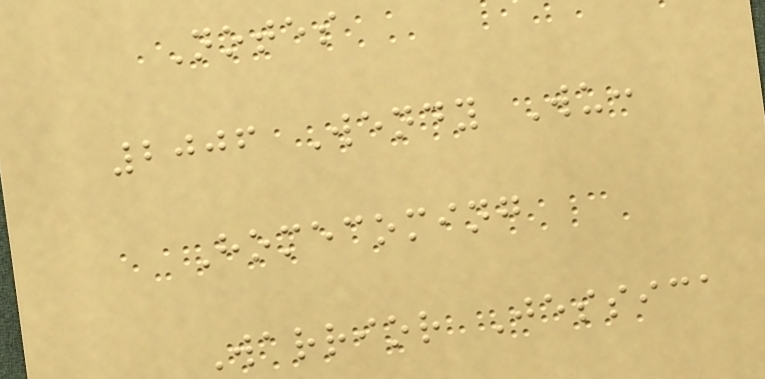Notes
2006 Wendy Wu:
Homecoming
Warrior Jessica
